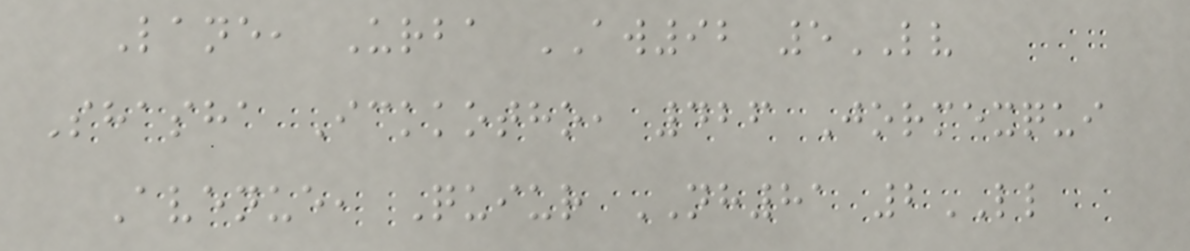Lane, Urba AW92 5LV
Shasha Ickkotho, 426 Jormexqui
Avenue, Quiur NH81 2LL
